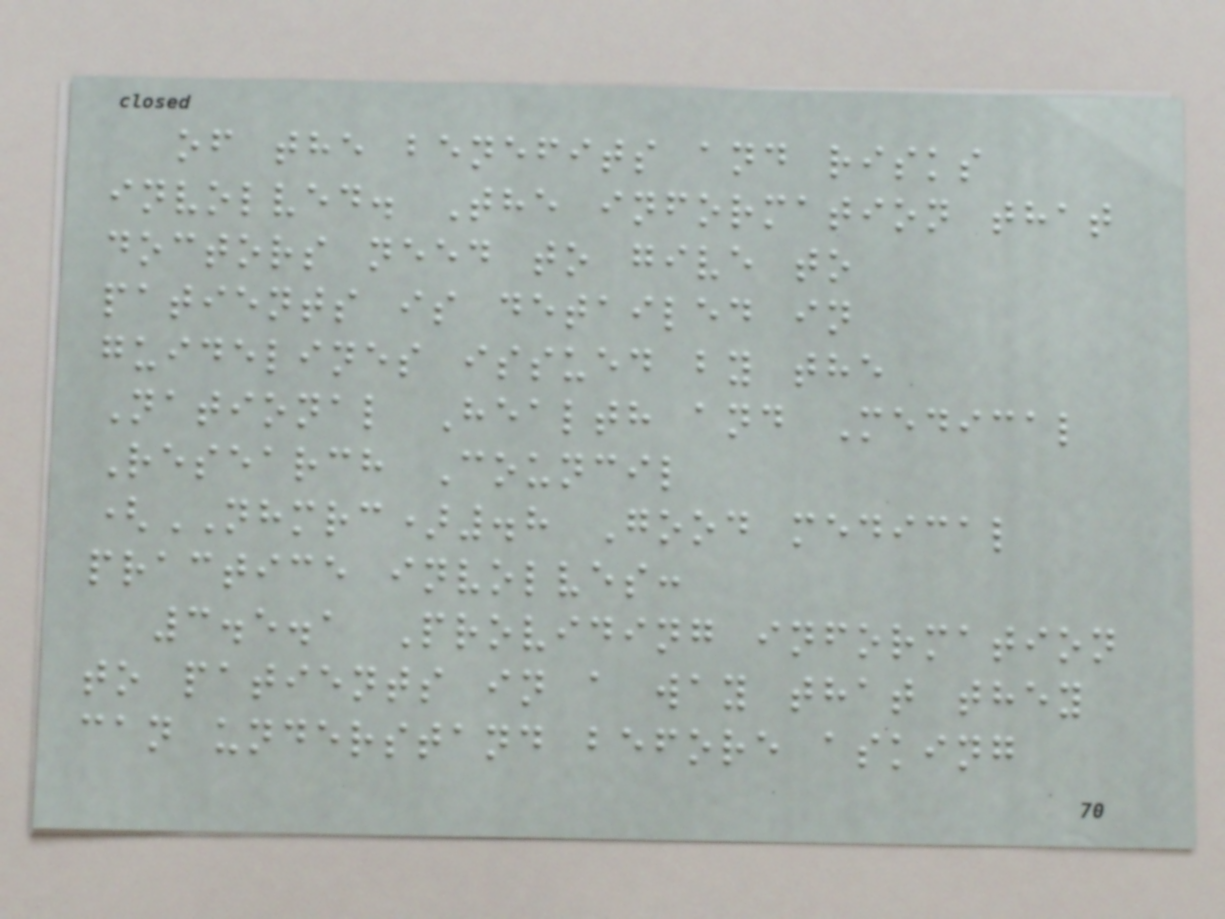of the benefits and risks
involved. The information that
doctors need to give to
patients is detailed in
guidelines issued by the
National Health and Medical
Research Council
(NHMRC).8 Good medical
practice involves:
3.5.1 Providing information
to patients in a way that they
can understand before asking
